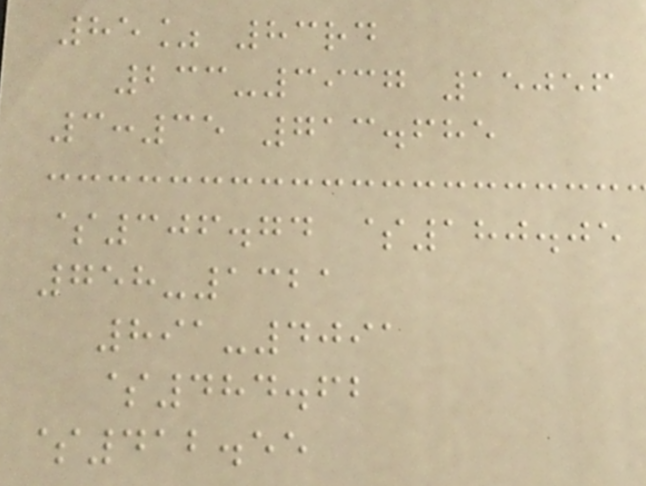85% 83rd
233-3937 15056
3:35 713.685
$306.74 $180.05
758-1321
891-4091
$484.62
$412.55
